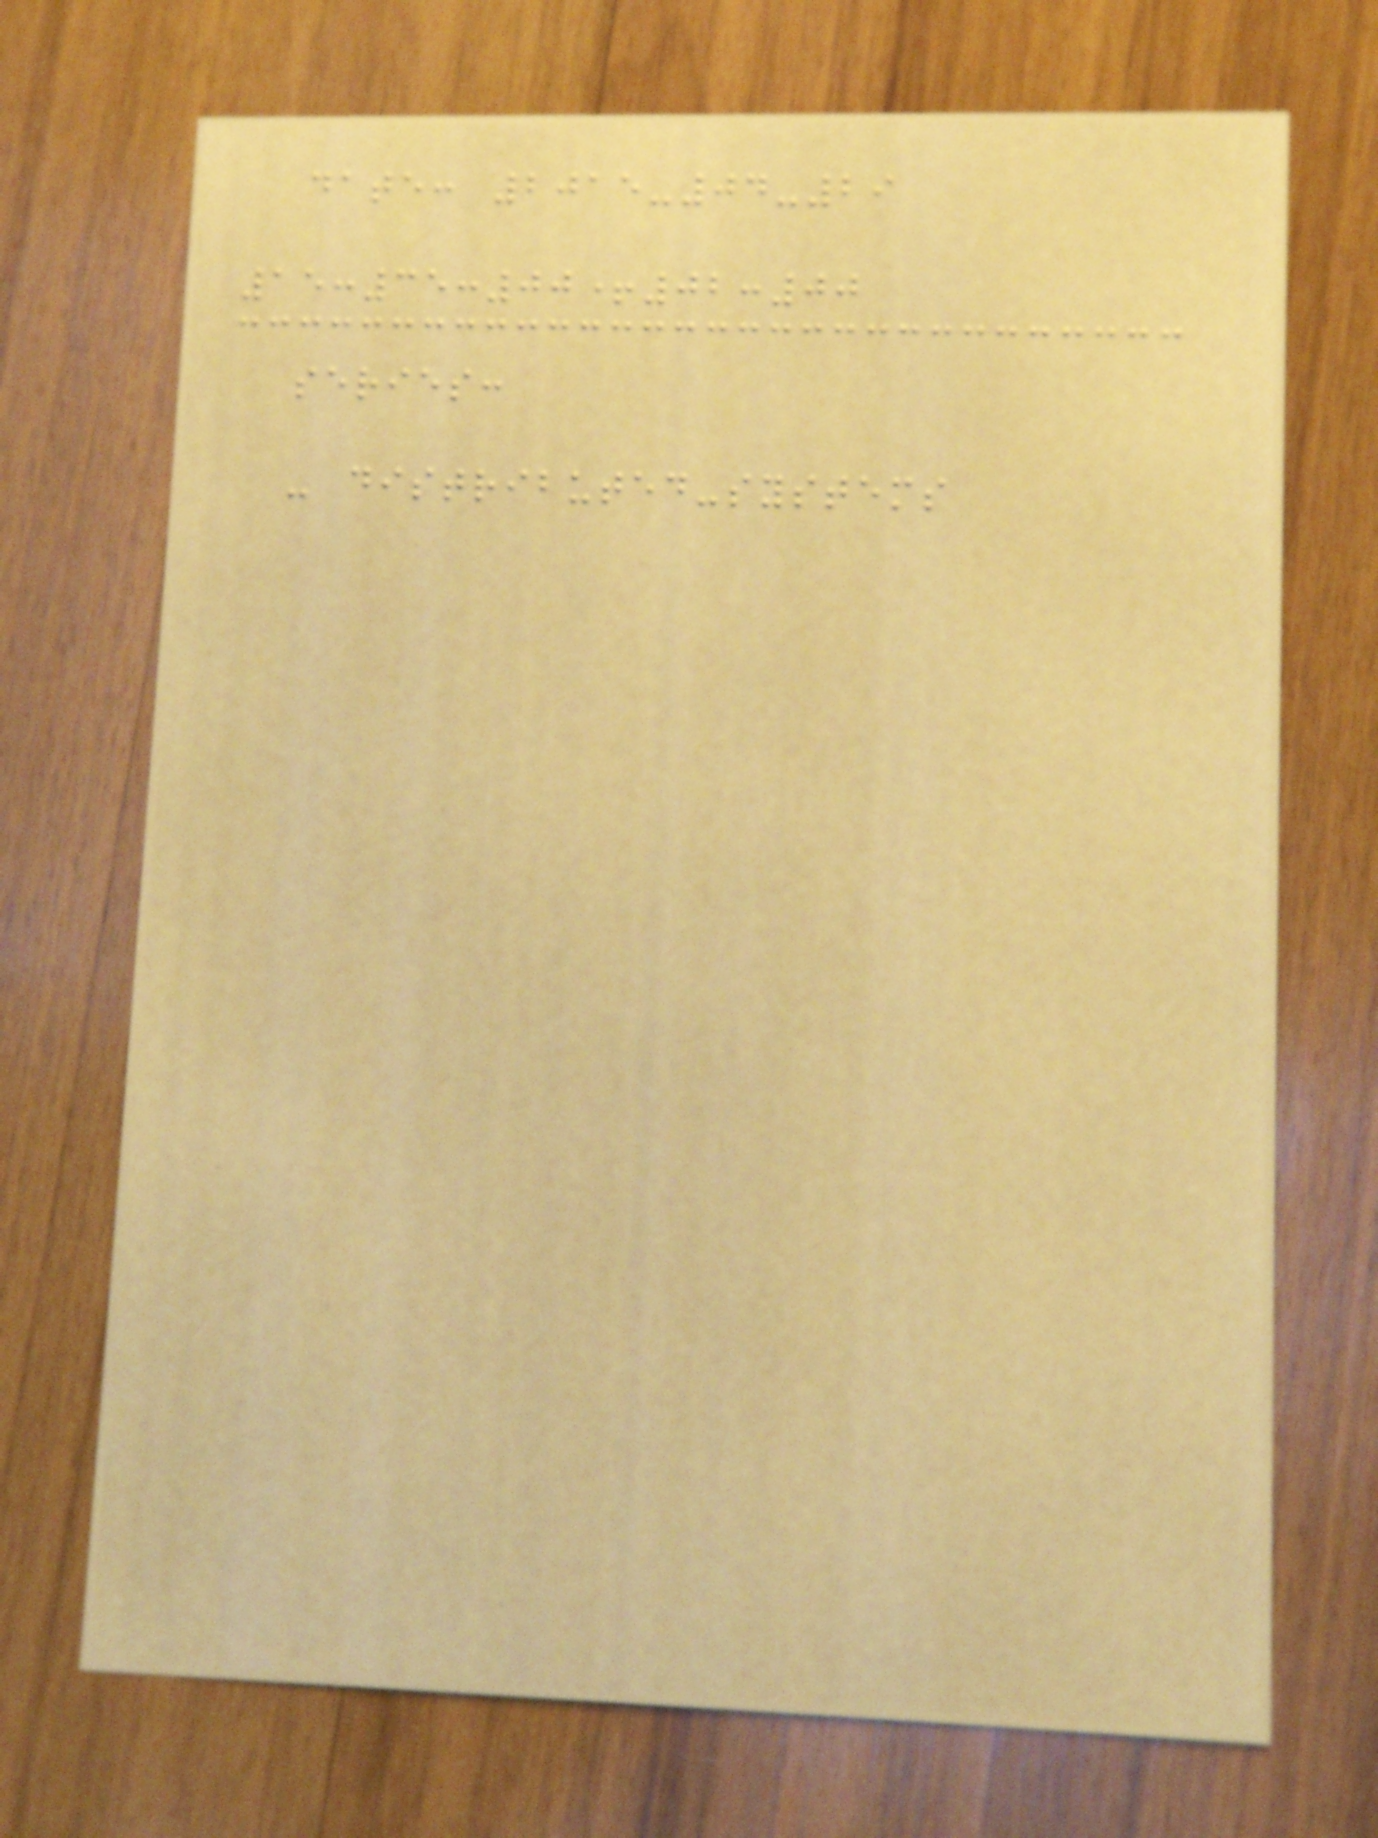date: 2015-04-29
15:35:00+02:00
series:
- distributed-systems
